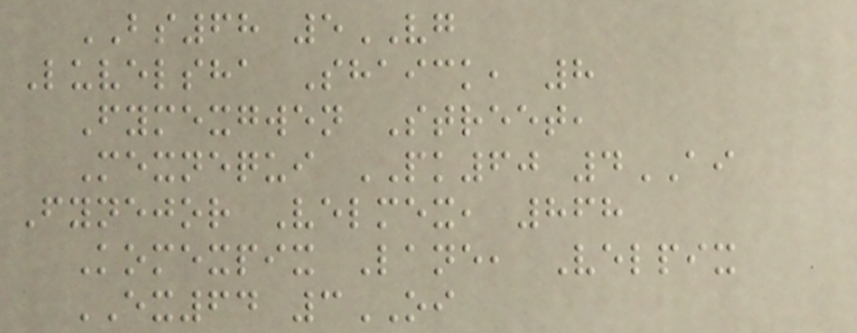BS68 5VG
Luvelsha Shaick, 8
Fymexgwen Street,
Mexnequi PK60 4AI
Fynejor Velmex, 868
Komexpix Lane, Velpix
EX64 3OI
